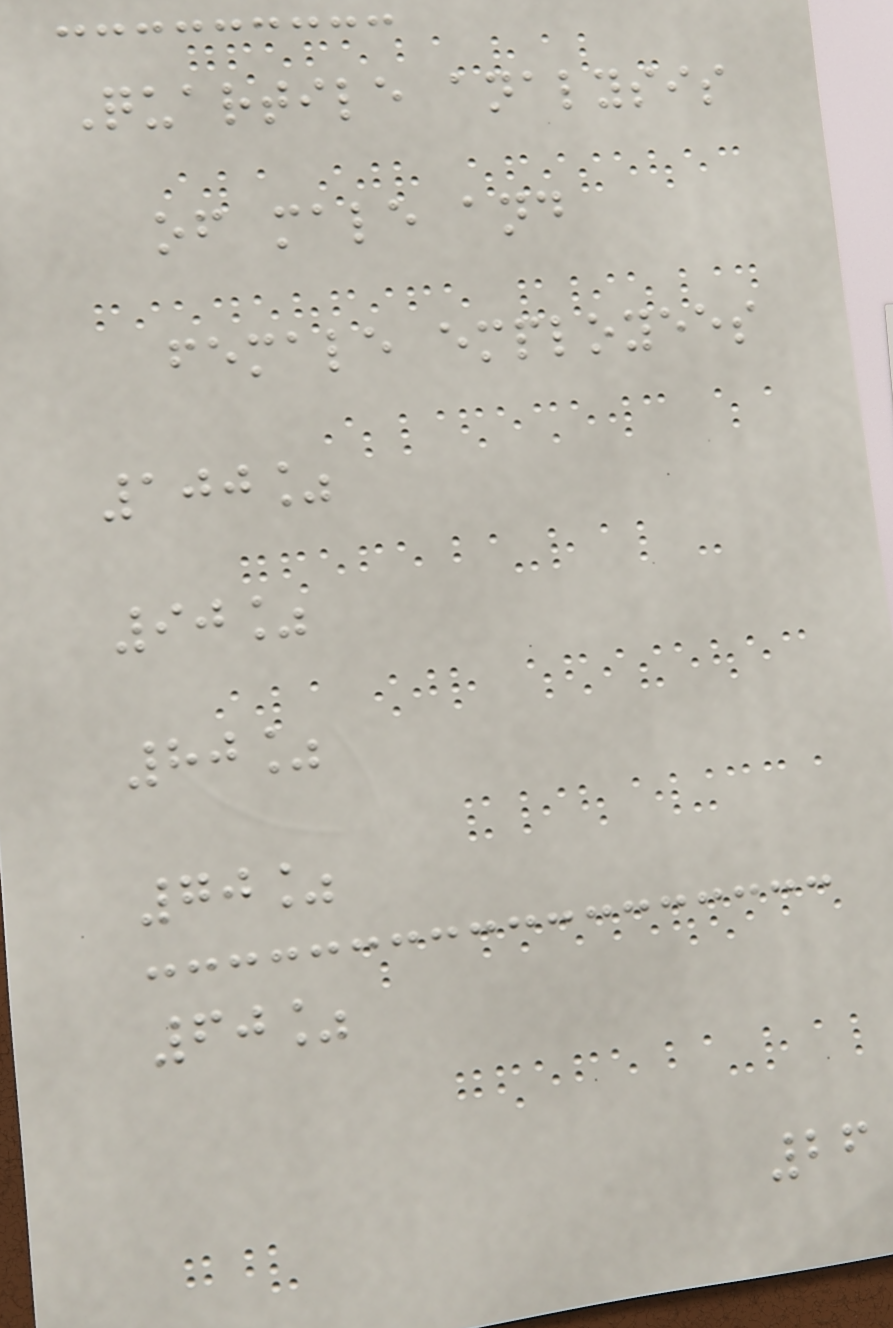Quartile analysis
of male and
female employees
100%
90%
80%
70%
60%
26
